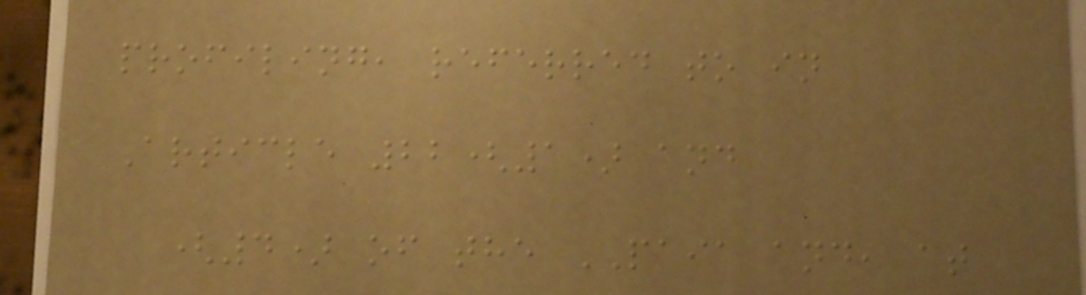profiling, referred to in
Article 22(1) and
(4) of the PAIA and, at
